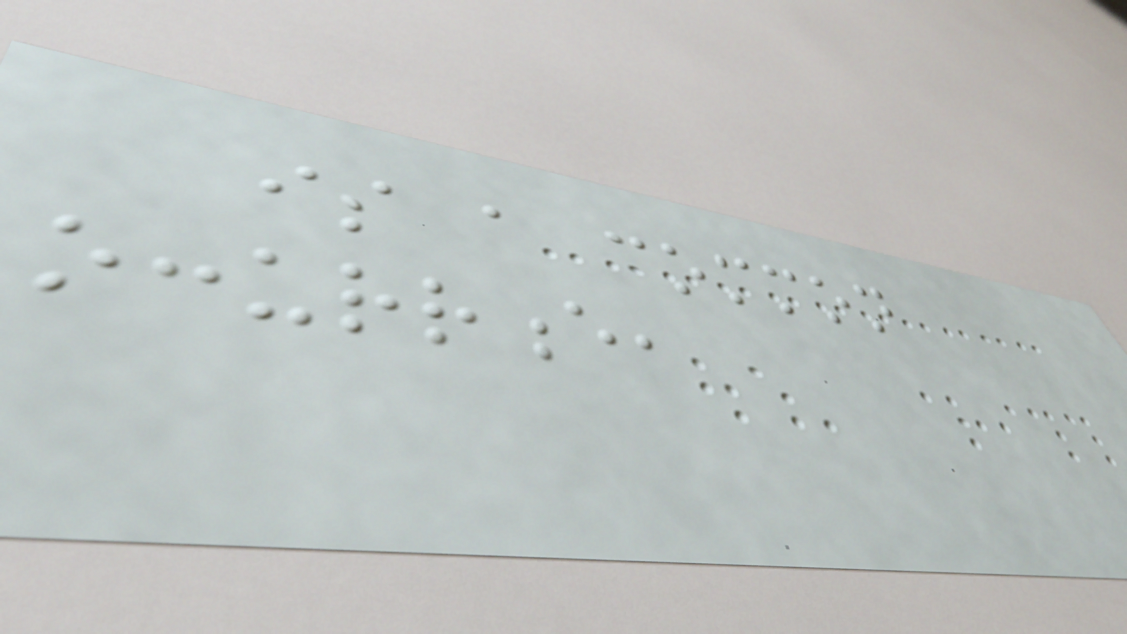is a common
occurrence,
